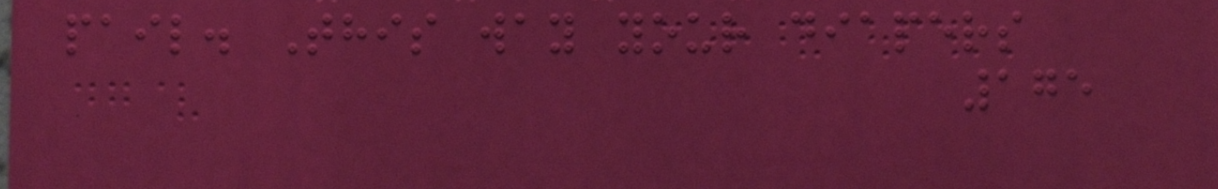pail. This way your diapers
175
